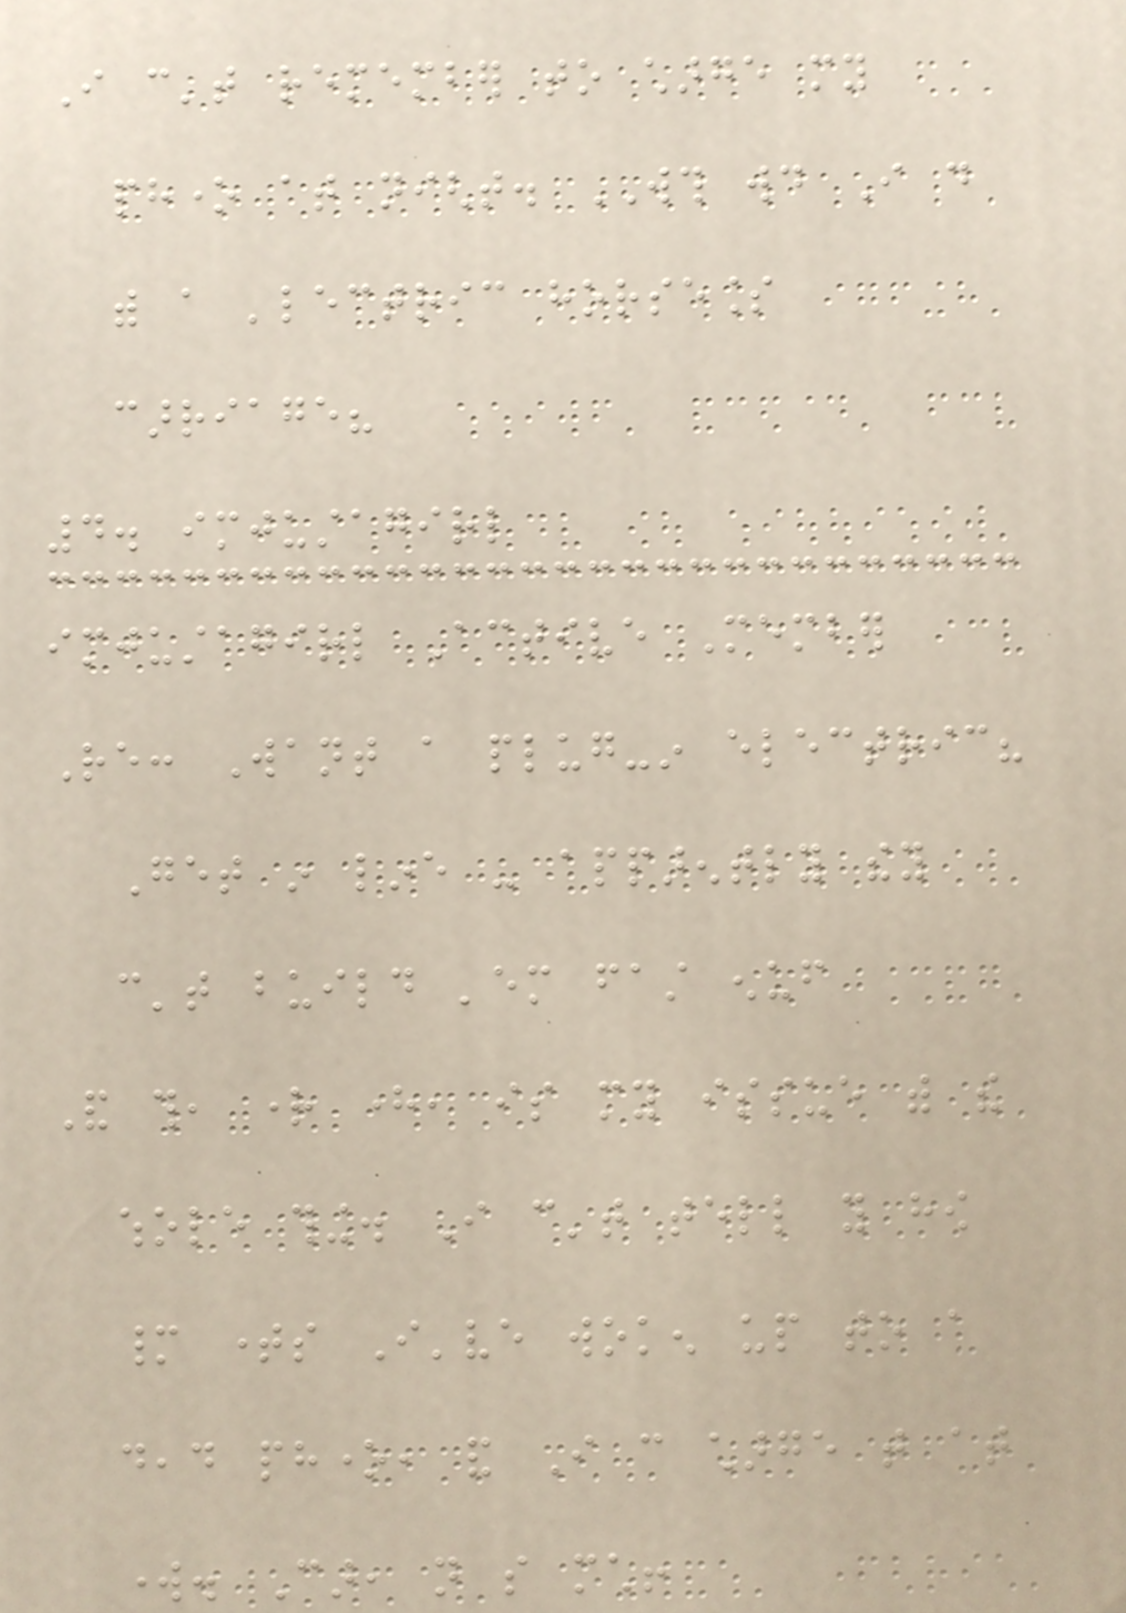I can't remember to charge my
phone at night. WTH would I do
with a 'lectric horseless
carriage?
4. imjustagirl
imjustagirl Active Member
Re: Want a plug-in electric?
Get in line - apparently they
can't build 'em fast enuf
And this, right here, is my issue with the
whole thing. I can't tell you how
many times I've woken up to a
dead phone, and I can charge that at
work. Car, not so much!
